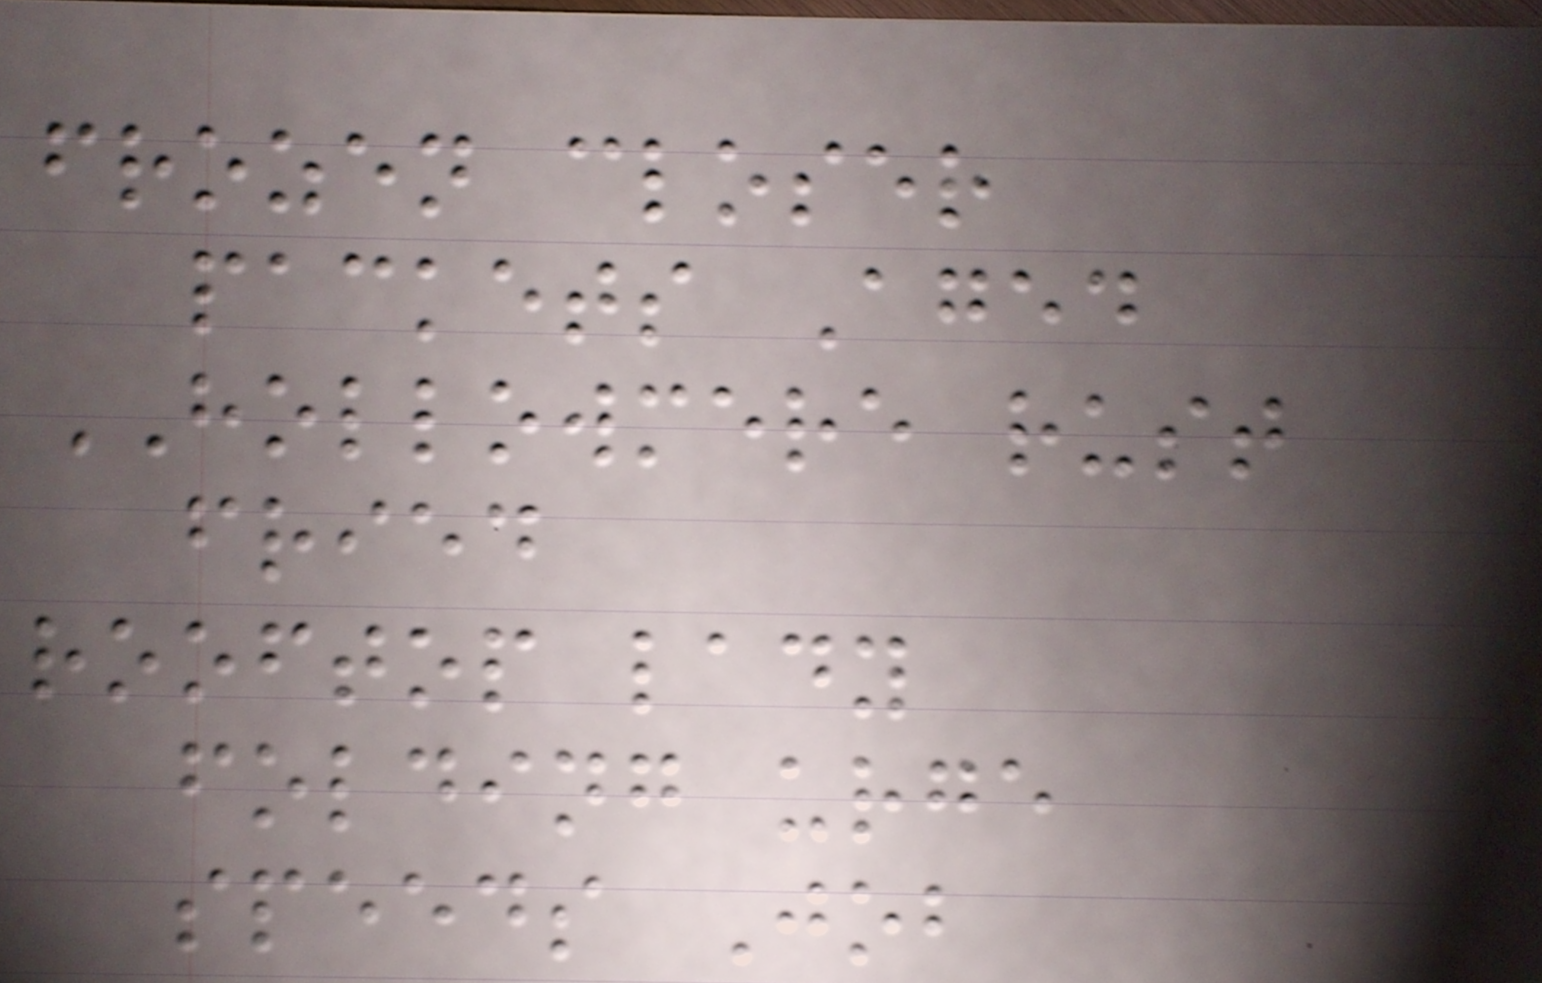frozen closer
packets Aged
HOLLOWMERE rust
fried
rooftop lady
folding urge
speeds Job
